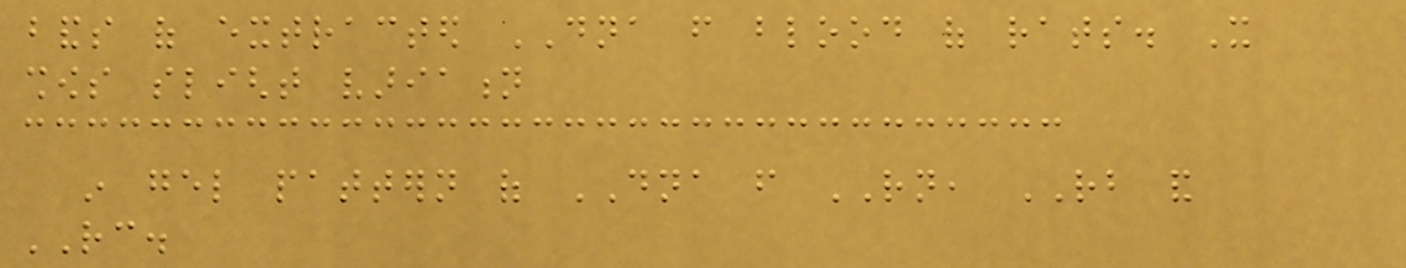bands of extracted DNA from blood of rats. It
shows slight variation
in gel pattern of DNA from RN, RB and
RC.
